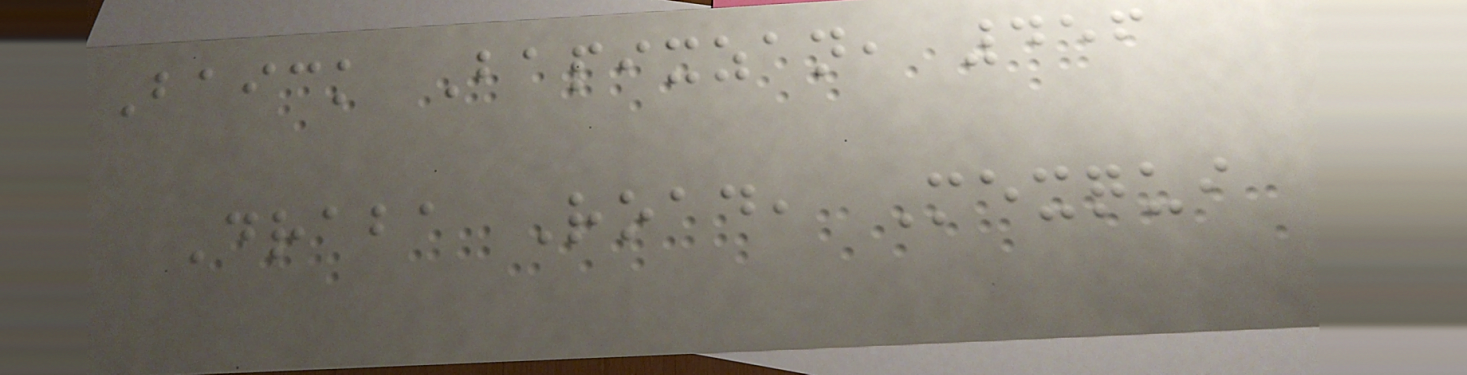Baick Bapixzan, 456
Draba Road, Mexqui
